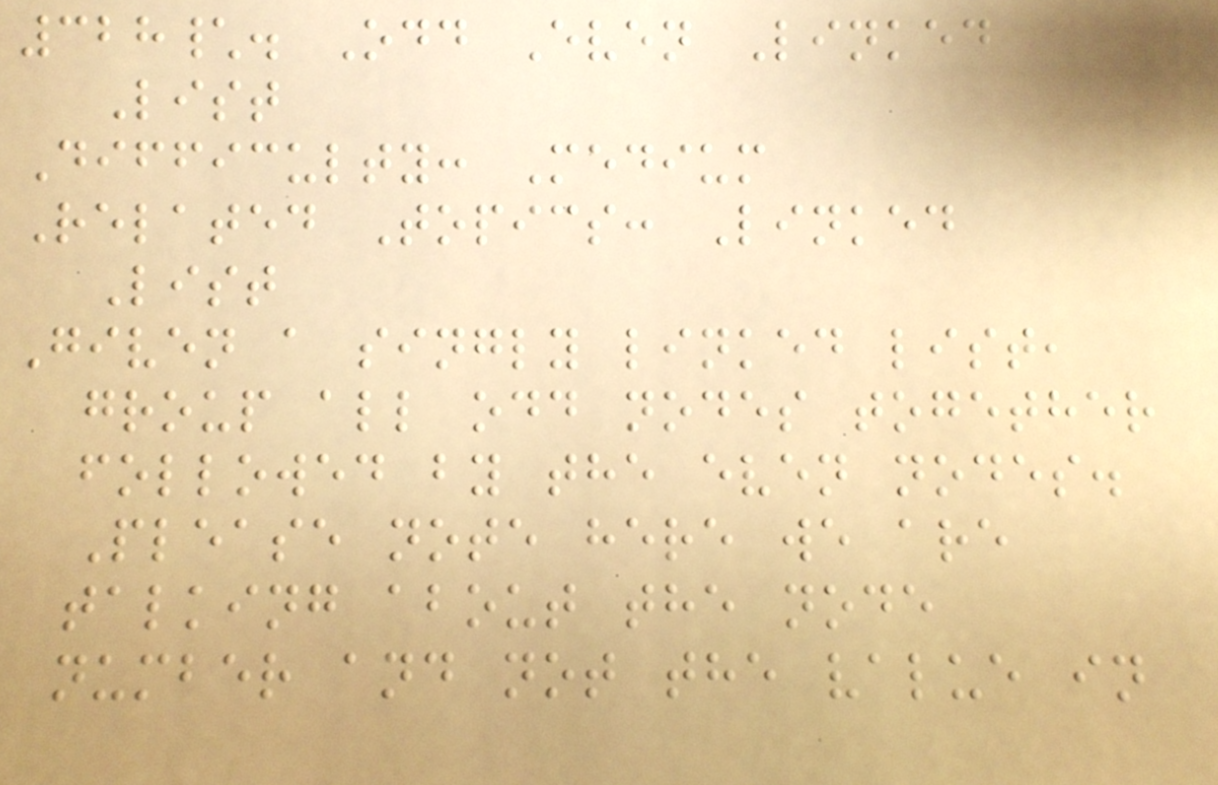328\. Odd Even Linked
List
Difficulty: Medium
Related Topics: Linked
List
Given a singly linked list,
group all odd nodes together
followed by the even nodes.
Please note here we are
talking about the node
number and not the value in
